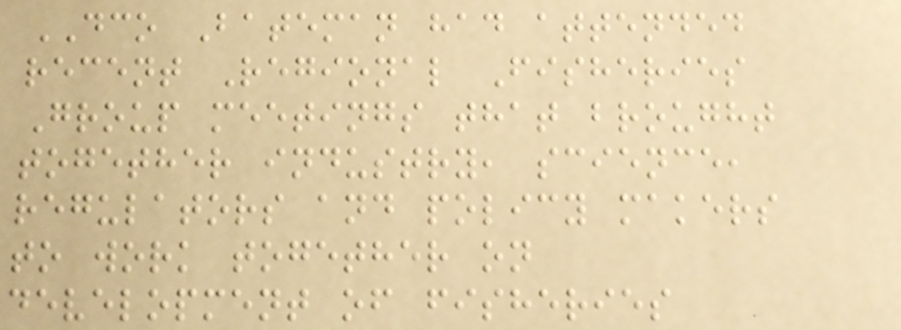DCO Bateman had attended
recent Regional Fisheries
Group meetings that brought
together industry, science,
regulators and policy makers
to work together on
development of fisheries
